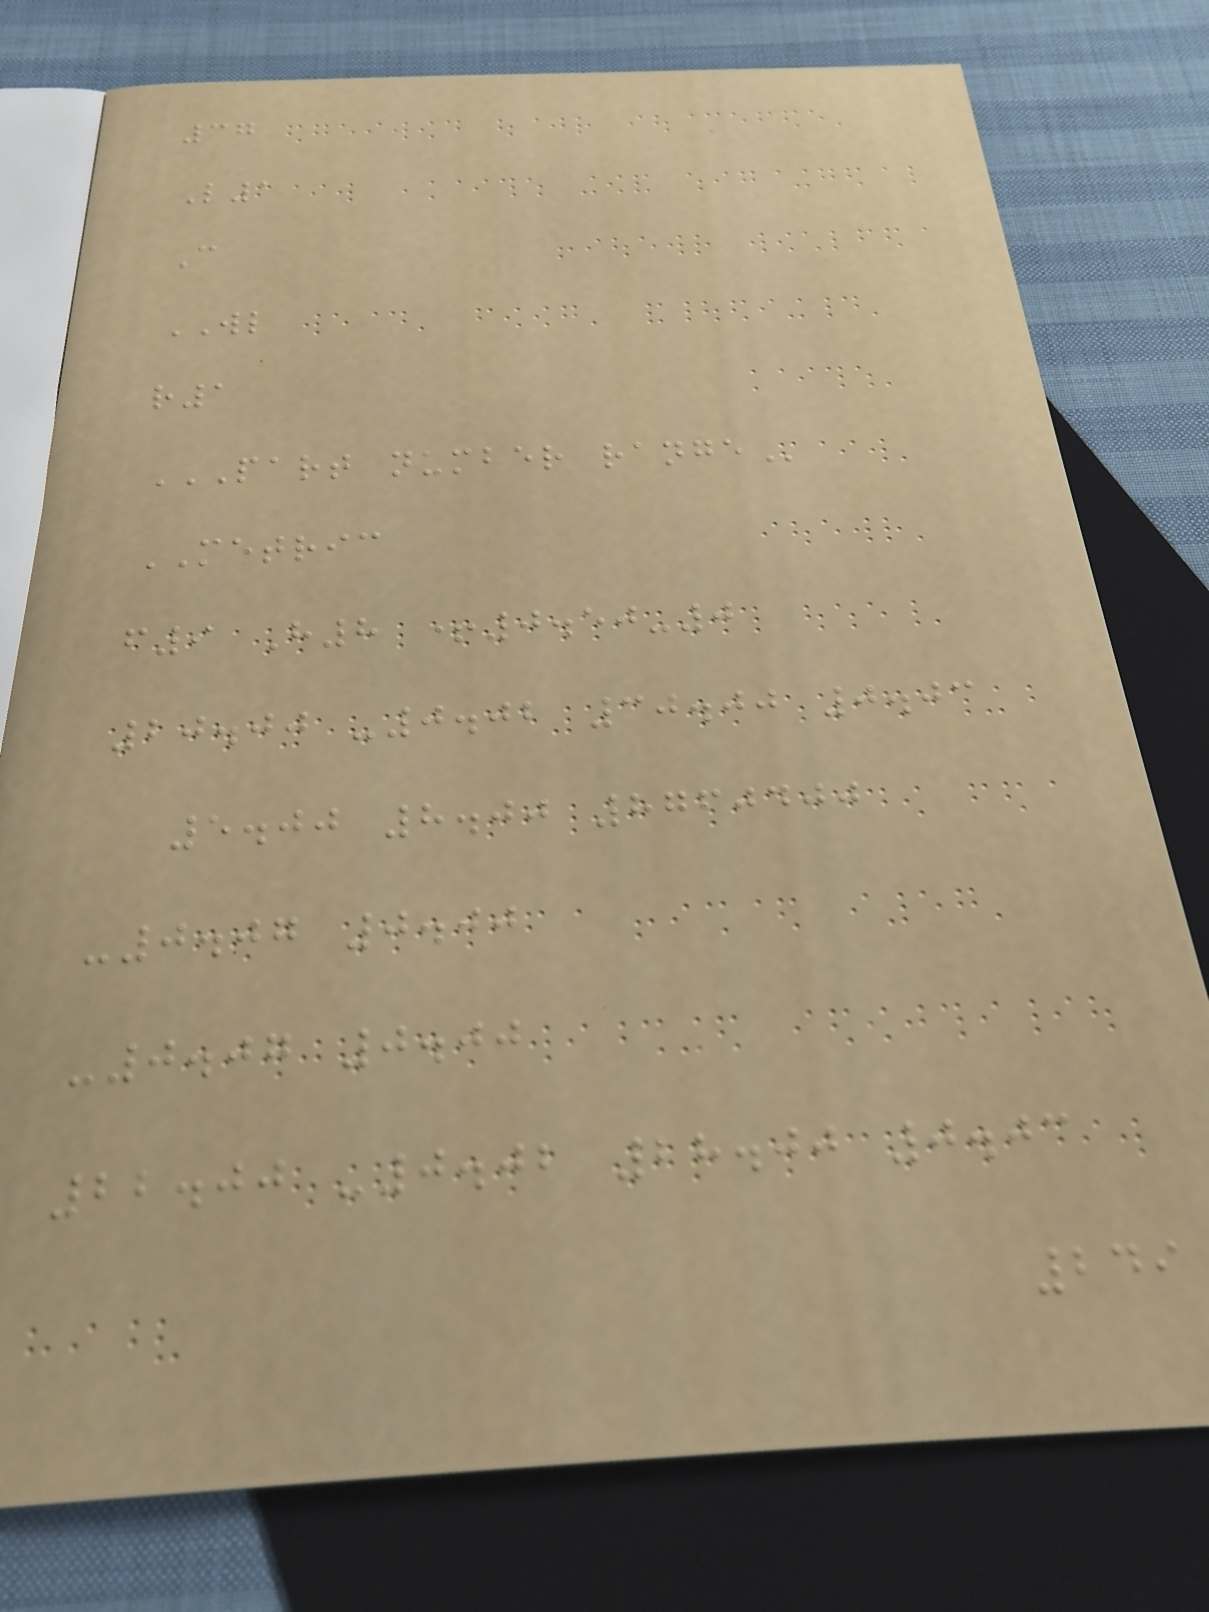37
L1
C
WL
r1
PART NUMBER RANGE
METRIC
f9 H8 +0.50-0
20.00 -0.02 30.00 0.03
5.00 8.00 8760400
-0.07 0.00
-0.07 0.00
22.00 -0.02 28.00 0.03
249
